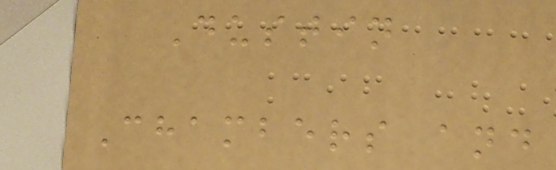Dustin
Chambers and
